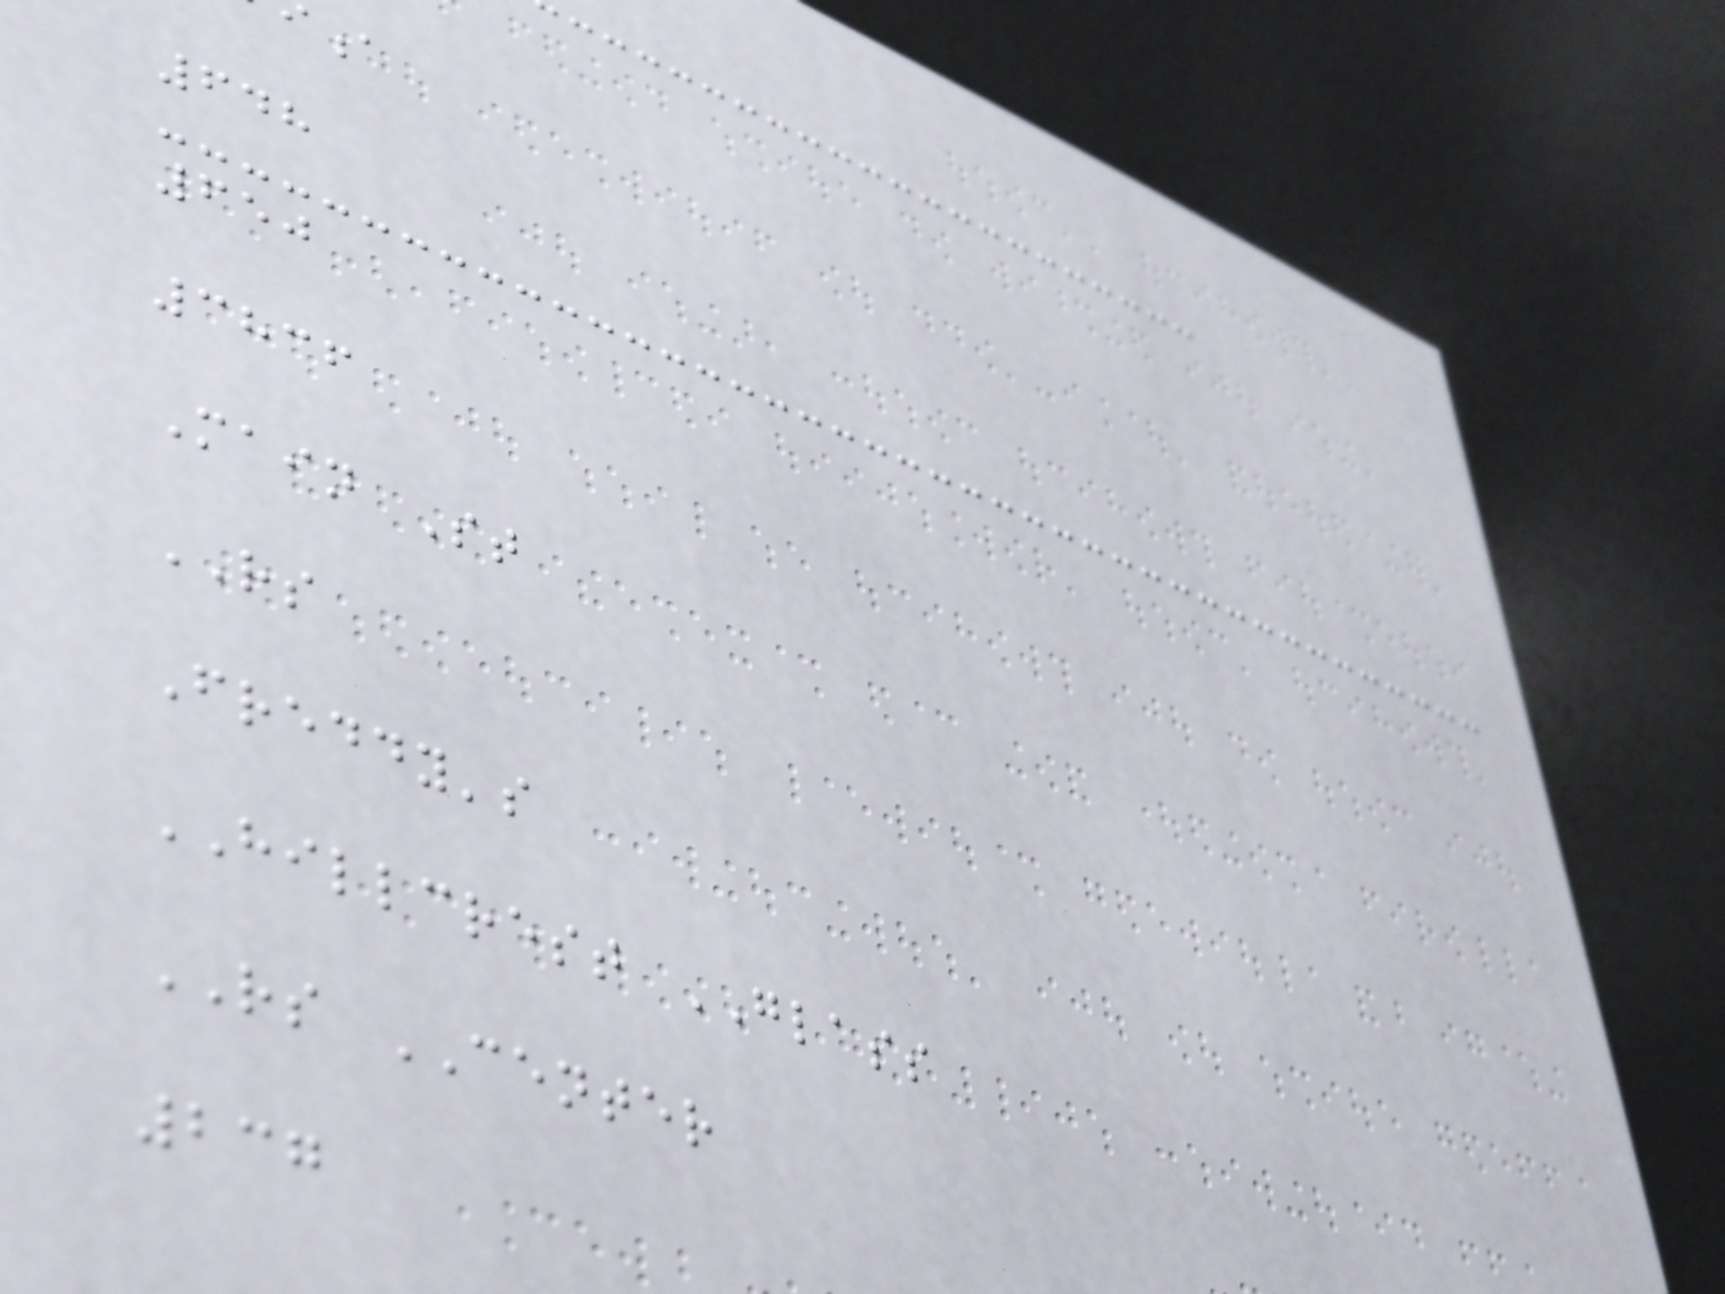648
650
3836
Main St
RS
Freddy's
HILLCREST GLASS
RS CENTER
237
